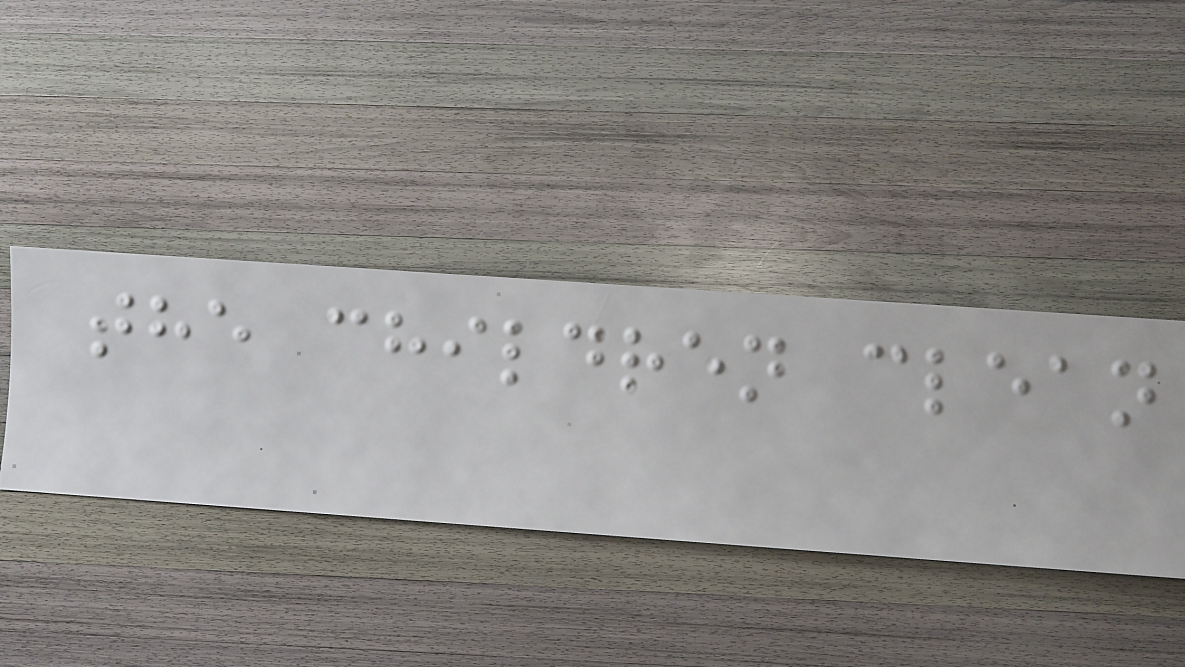the children clean
